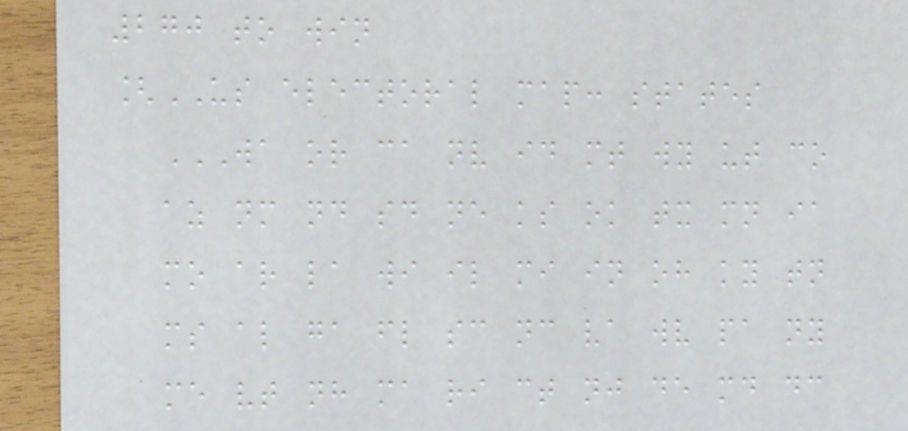270 to win
[US electoral map: states
WA OR CA NV ID MT WY UT CO
AZ NM ND SD NE KS OK TX MN IA
MO AR LA WI IL MI IN OH KY TN
MS AL GA FL SC NC VA WV PA NY
ME VT NH MA RI CT NJ DE MD DC
